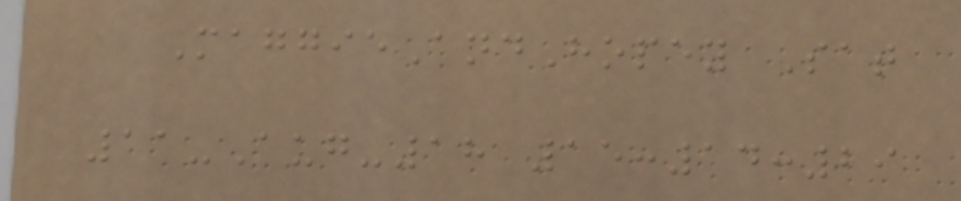MaggieAndHopey Sat
11-Aug-18 15:14:29
